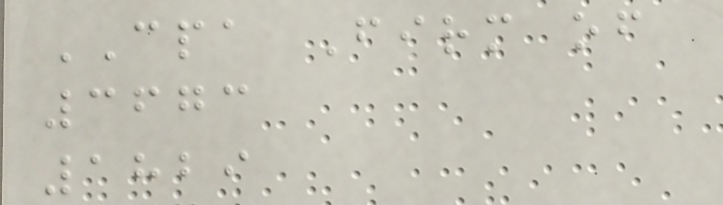CPA Firm of
3673
1829
